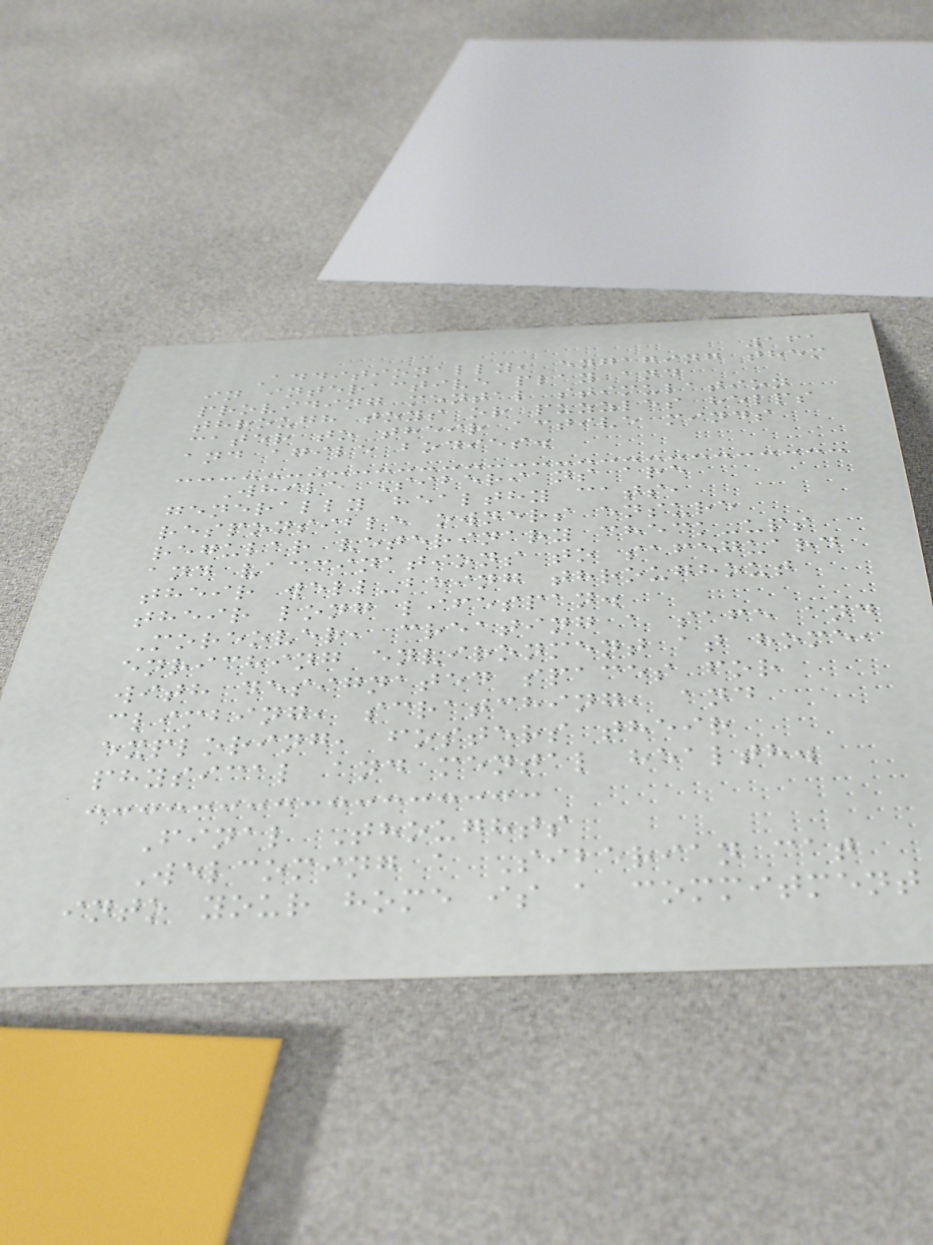161
Additionally, engaging them
in interactive play and
providing mental stimulation
through toys or puzzles helps
cater to their active minds
and agile bodies.
While Siberians are
generally healthy cats,
responsible owners ensure
regular veterinary check-ups
and vaccinations to safeguard
their well-being throughout
their long lifespan.
Moreover, creating a safe and
enriching environment at home,
with designated spaces for
climbing, scratching, and
exploring, fosters their
physical and mental health.
Final Thoughts
Welcoming a Siberian cat
into your home is a commitment
